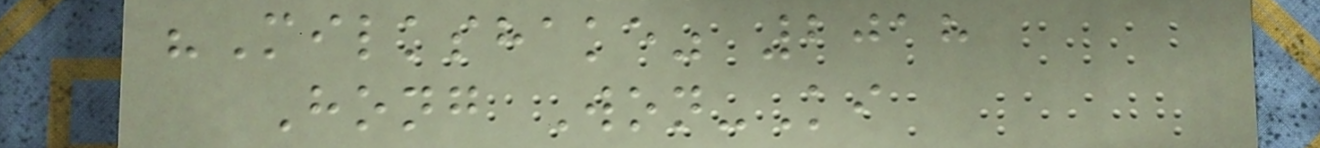"Milkshake" 2018
Hong Won-Ki
